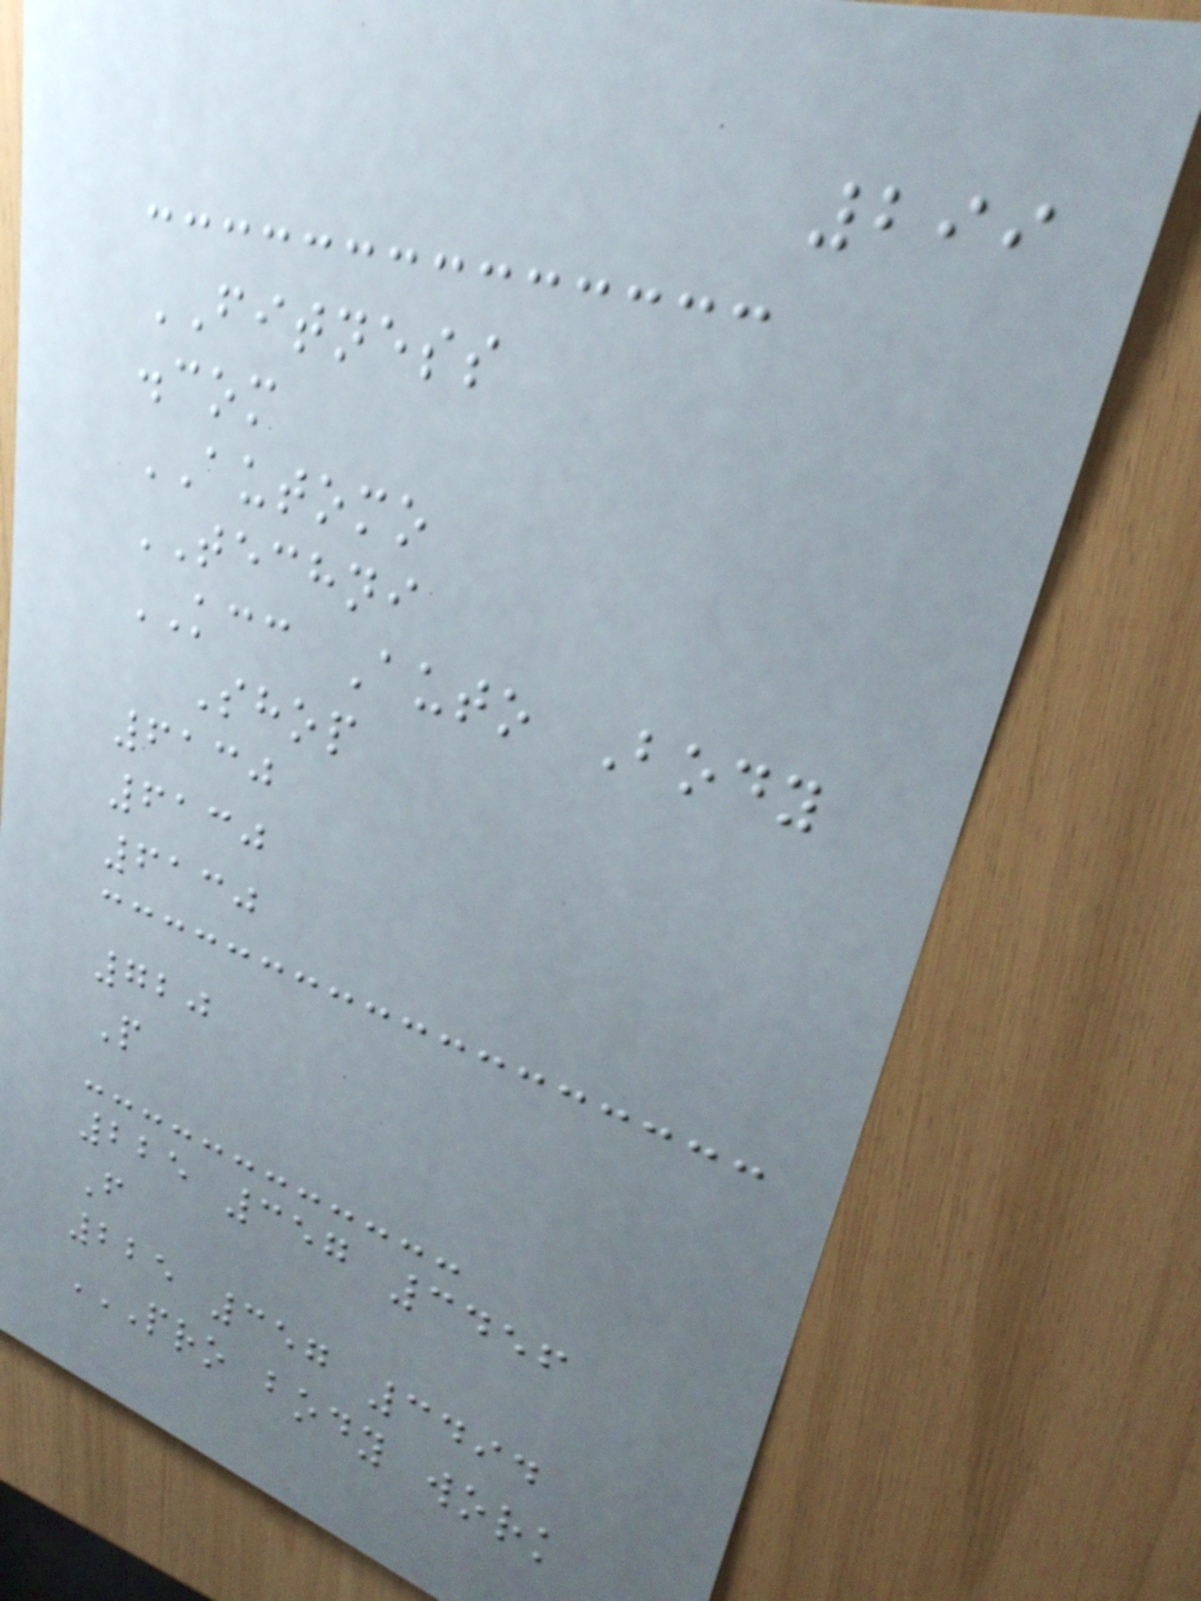299
FITNESS
.com
AUTOMO
TECHNI
KCC Auto Body
Shop
6130
6130
6130
720
P
225 357 3456
F
225 357 3494
PRO BODY WORK
